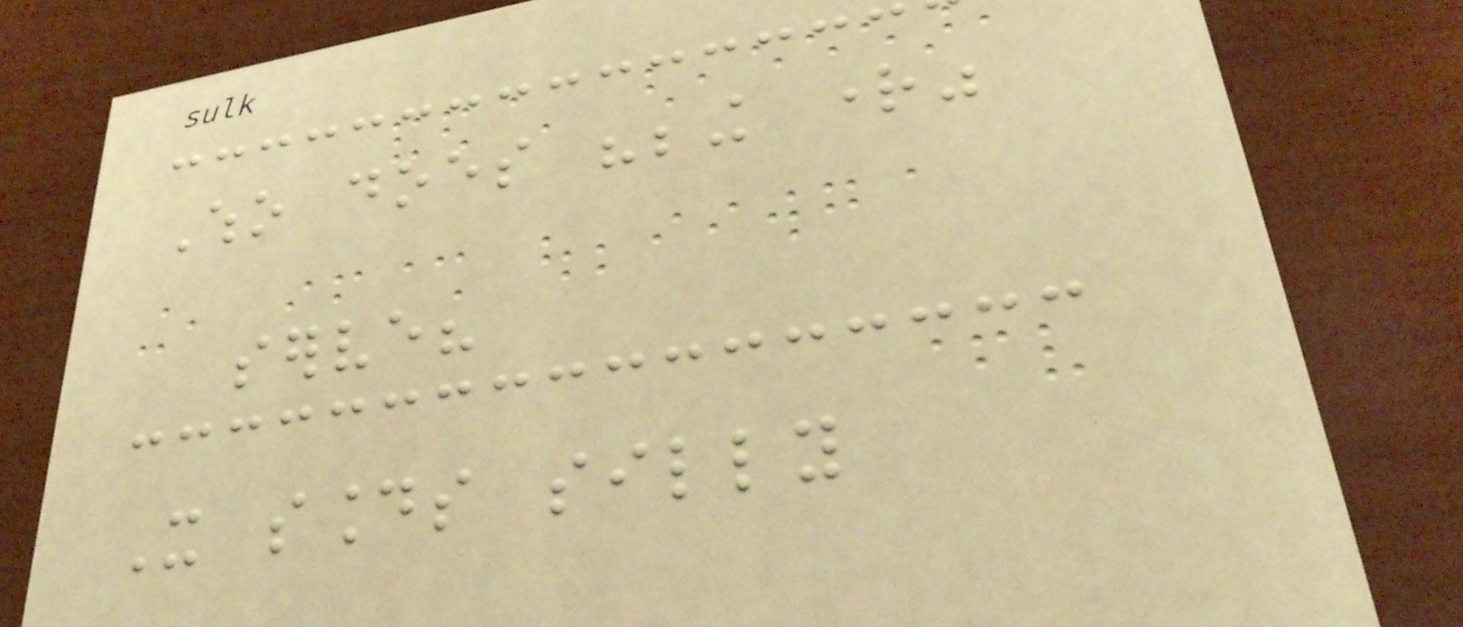Who does "being right"
serve?
It sounds silly
